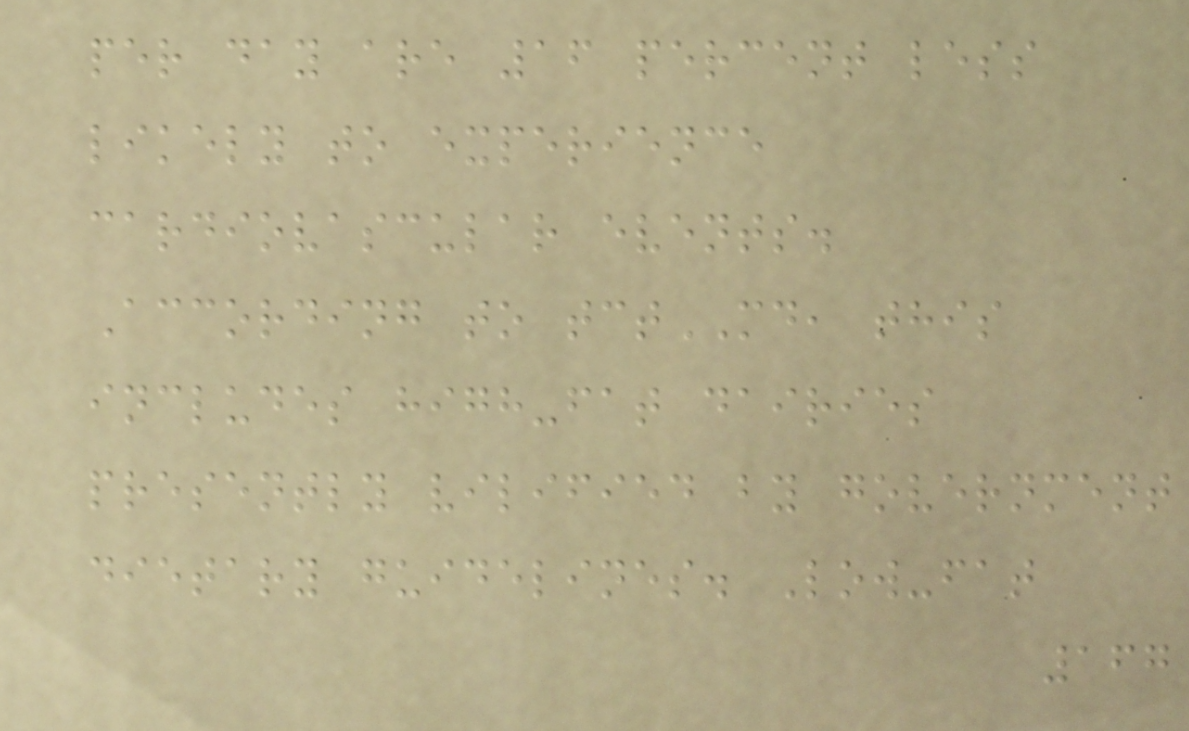per day are 16 percent less
likely to experience
cardiovascular events.
According to tctMD, this
includes high-fat dairies
presently vilified by government
dietary guidelines. Low-fat
167
